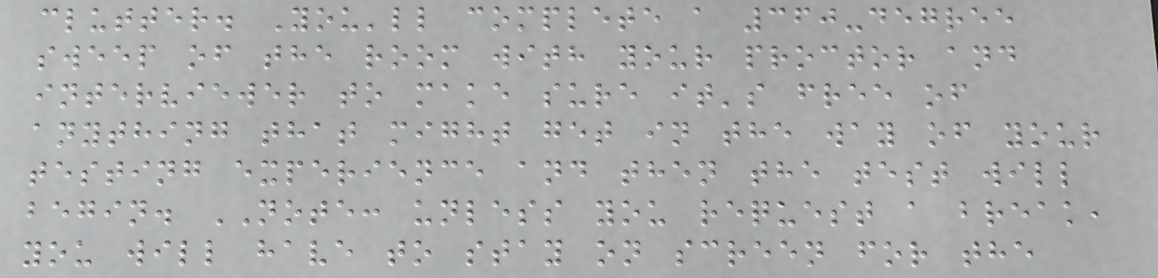clutter. You'll complete a 360-degree
sweep of the room with your proctor and
interviewer to make sure it's free of
anything that might get in the way of your
testing experience and then the test will
begin. NOTE: unless you request a break,
you will have to stay on screen for the
